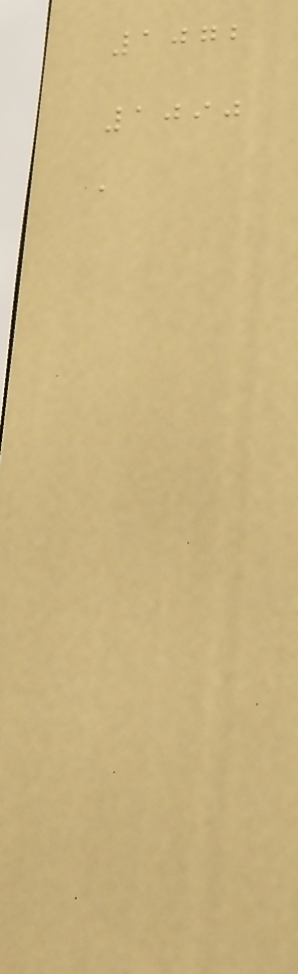1072
1090
a
